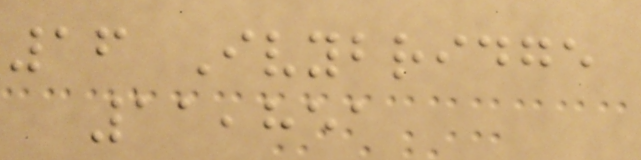16 Ivybridge
11,851
